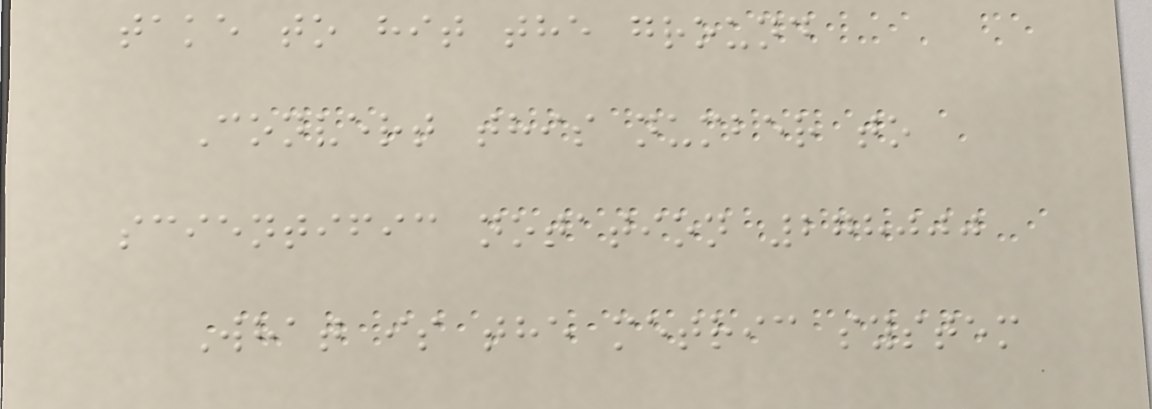take to hit the ground
Convert this number to
scientific notation 278000
What is the metric system
